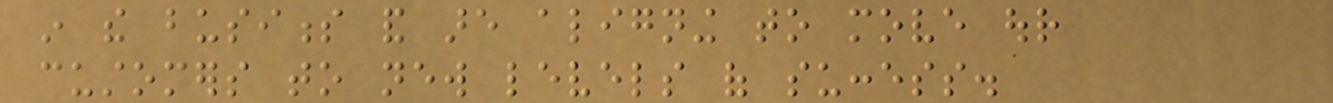in the business and are aligning to move our
customers to new levels of success.
